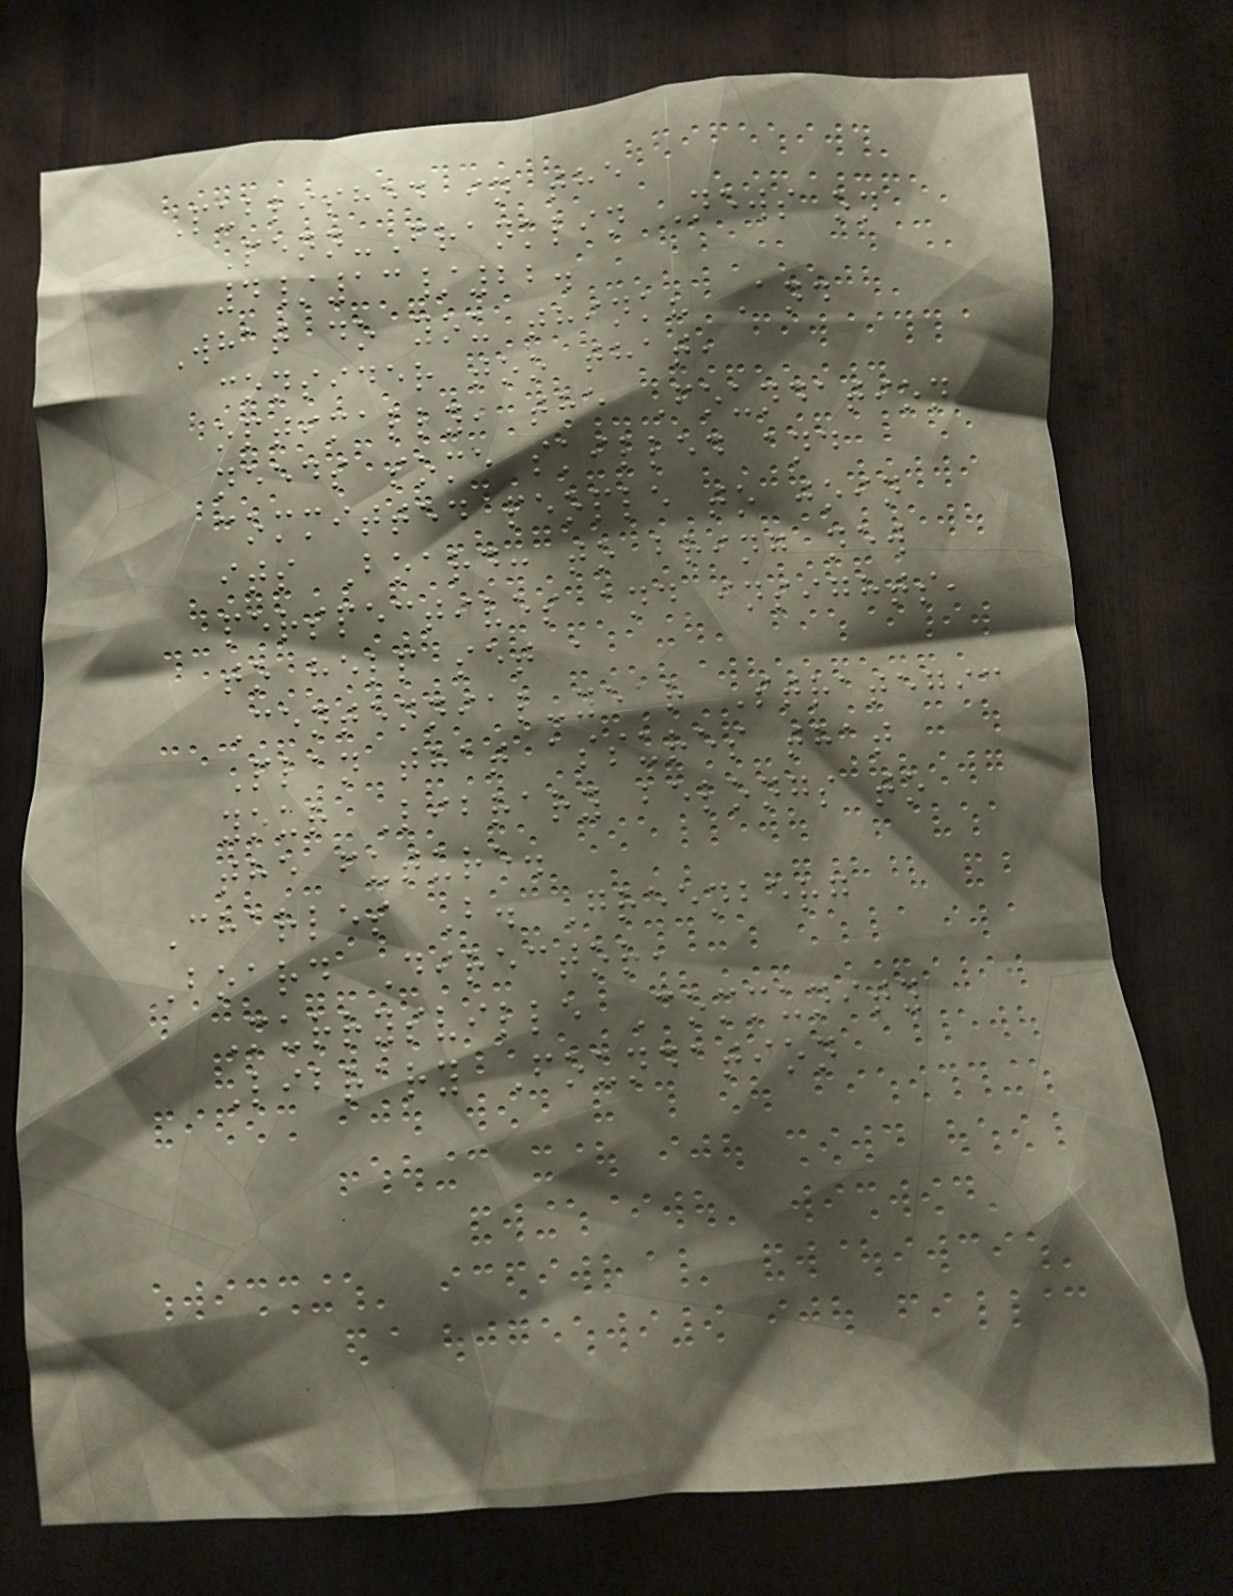Published in the
Penn-Franklin News on
4/13/22.
What do you think? And
consider too that,
optimally, the Foundation
needs some skilled and
committed people to join
its Board: to bring new
perspectives and insights,
to help set a
Centennial-year Strategic
Plan that assures that
your Library belongs to
the future.
Charles B. Greenberg
Board Director,
Murrysville Community
Library Foundation
